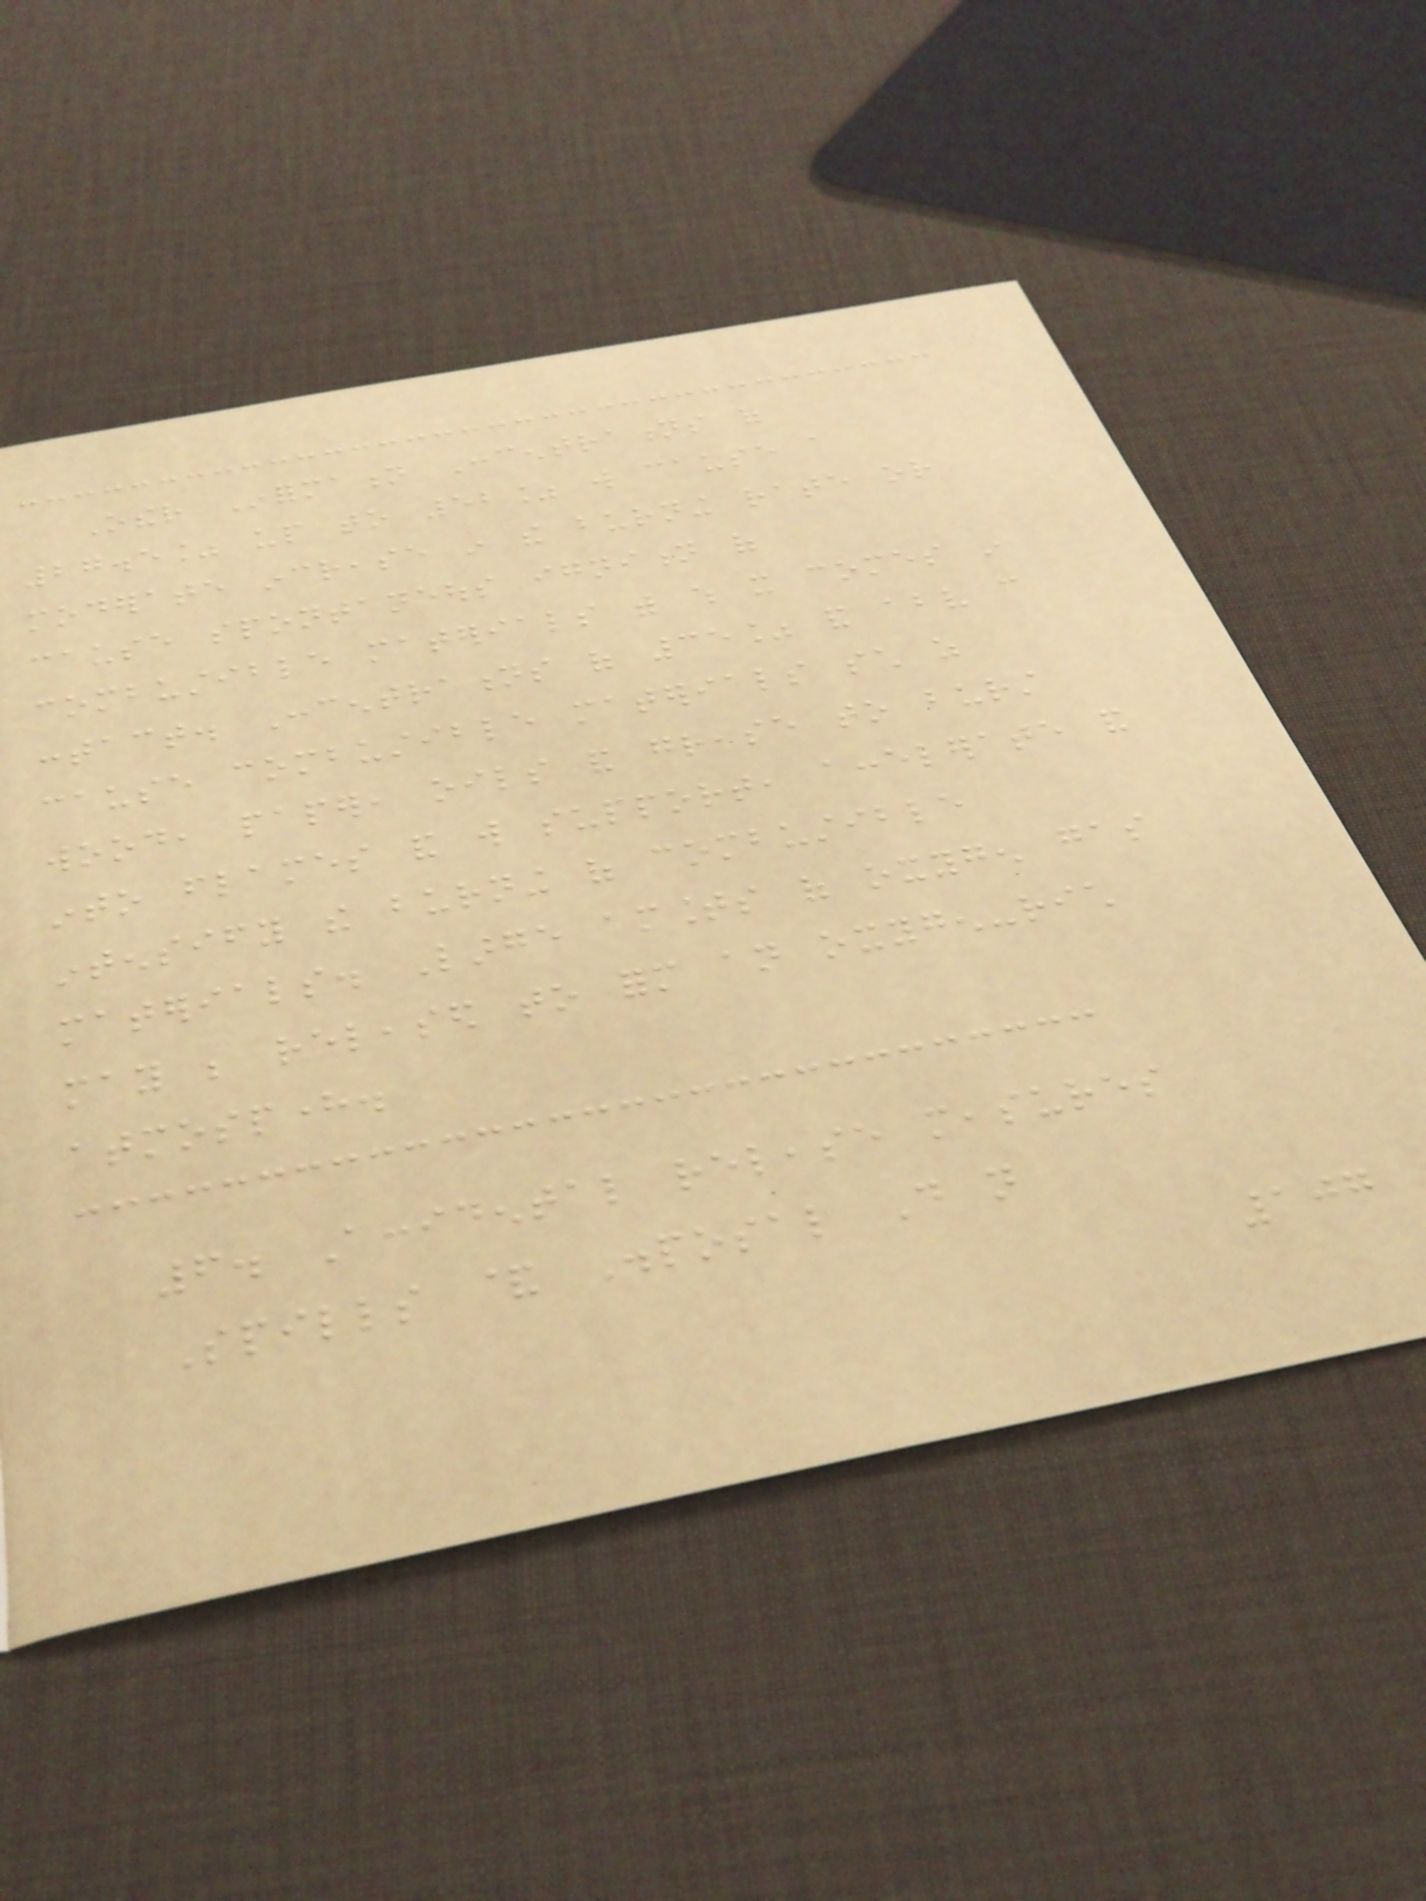Other Information Concentrations of
27.5% up to 52% will cause a
moderate increase in the burning rate or
cause spontaneous ignition of
combustible materials with which it comes in
contact. Concentrations of 35% and above can
cause combustible materials such as
wood, paper, oils and grease to burst
into flames and will support, accelerate and
intensify the burning of combustible
materials. Large amounts of oxygen gas
may be released to form an oxygen-rich
atmosphere.
6. Accidental release measures
Spills & Disposal Do not
107
